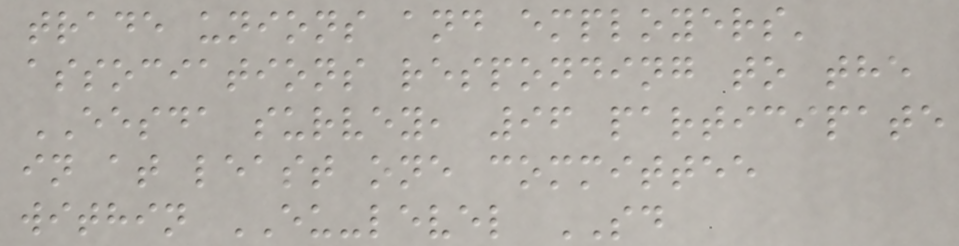trade unions and employers'
associations responding to the
EESDA survey, 96 participate
in at least one committee
within EU-level SD
